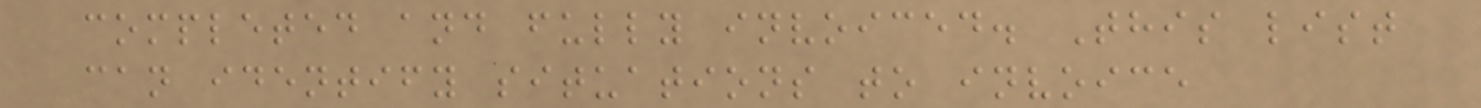completed and fully invoiced. This list
can identify situations to invoice
